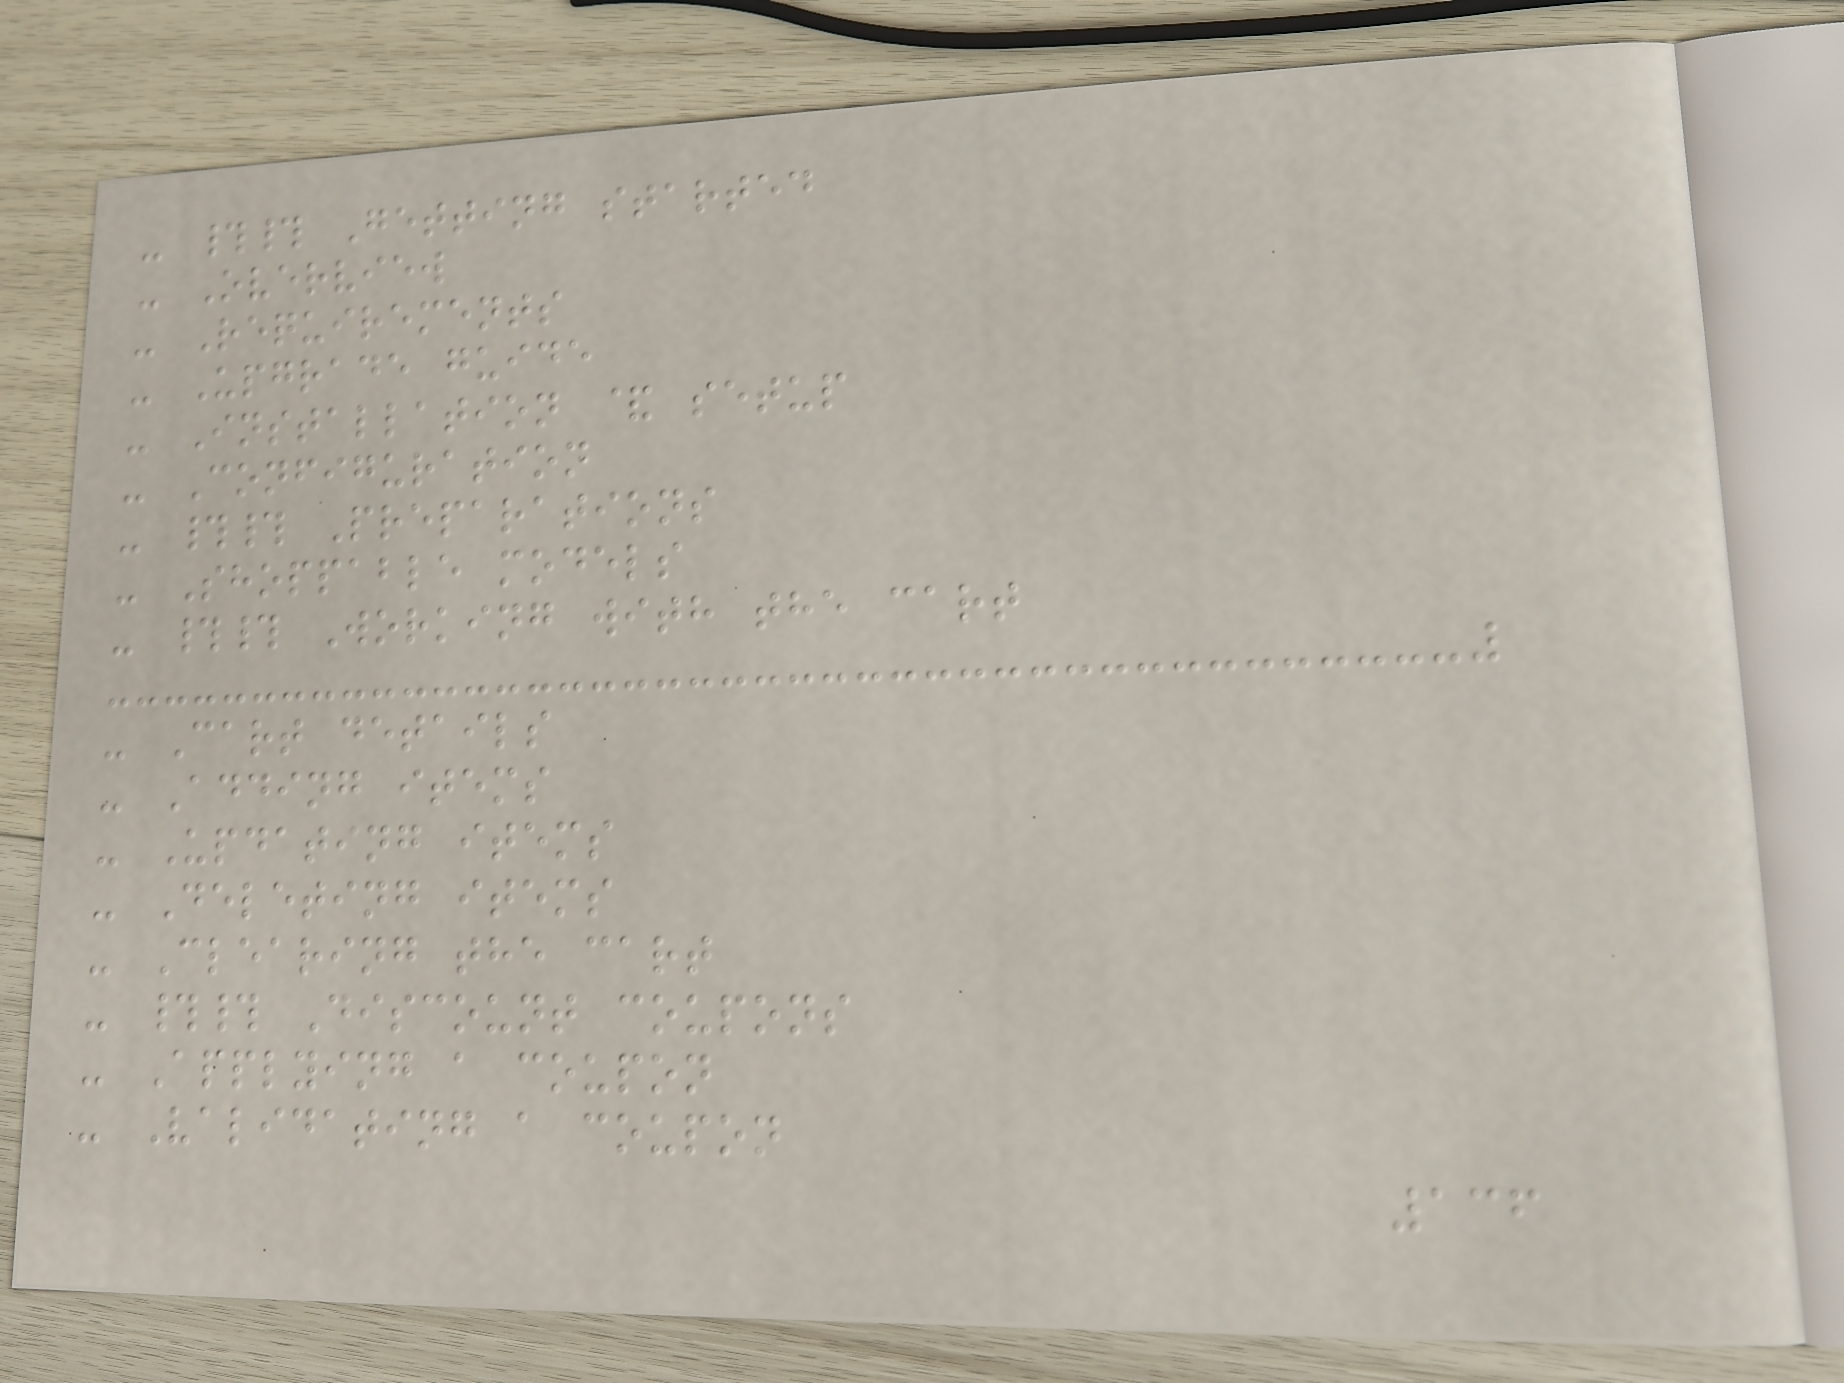- ## Getting started
- Overview
- Requirements
- Upgrade guide
- Installation & setup
- Configuration
- ## Preparations
- Shoppable models
- ## Working with the cart
- Cart details
- Adding items
- Updating items
- Deleting items
- Clearing the cart
- ## Discount coupons
- Applying a coupon
- Validating a coupon
136
